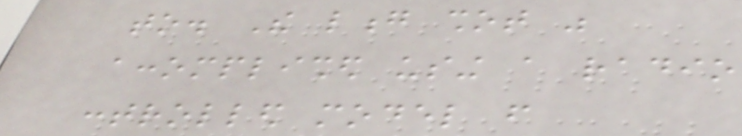to. The long shot was
accomplished using a radio
controlled model from
